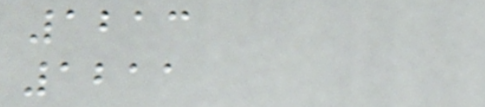1213
1211
